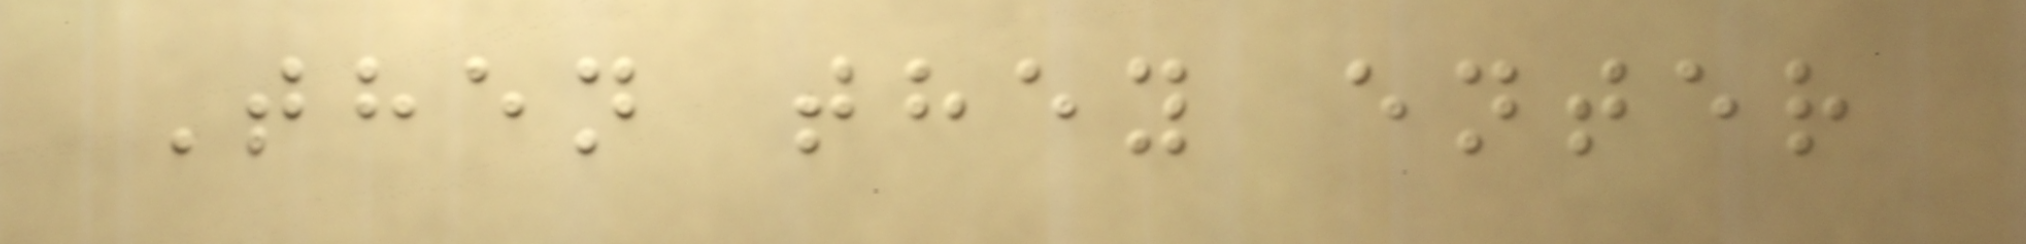Then they enter
